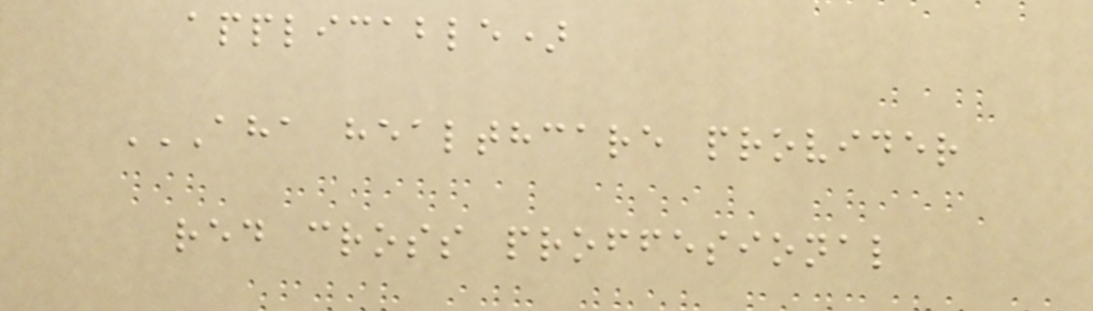applicable)
AHA HEALTHCARE PROVIDER
RED CROSS PROFFESIONAL
